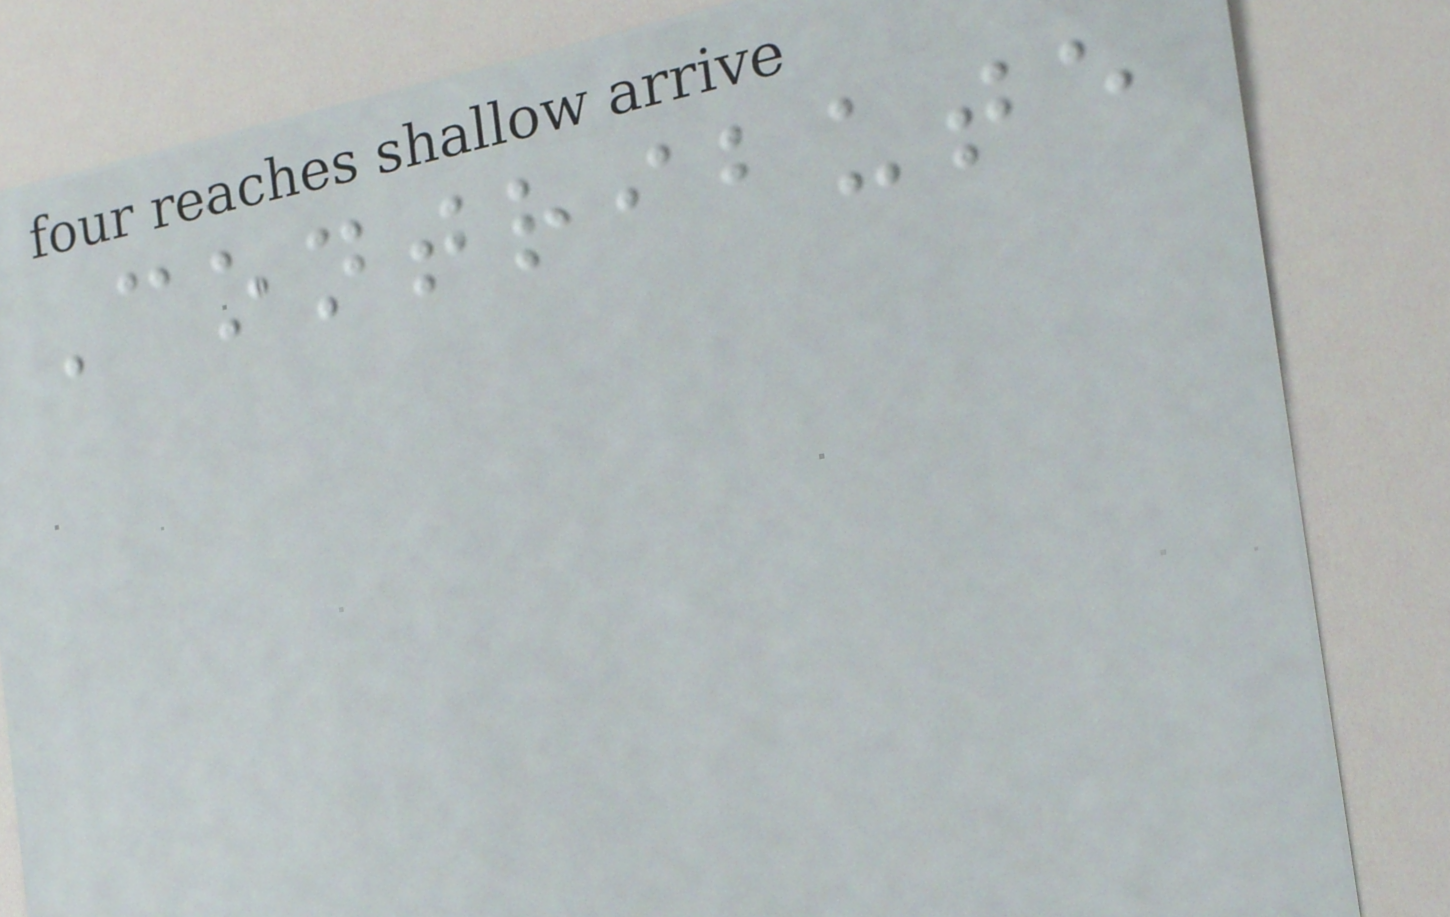Contribute
